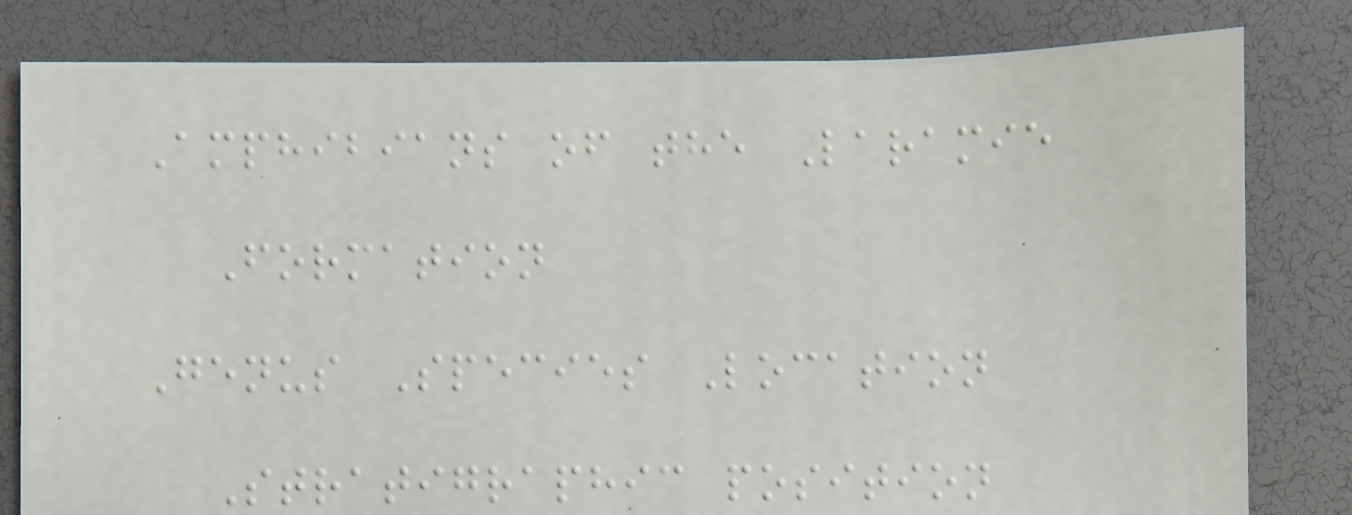Amphibians of the Laramie
Formation
Genus Species Location
Stratigraphic position
